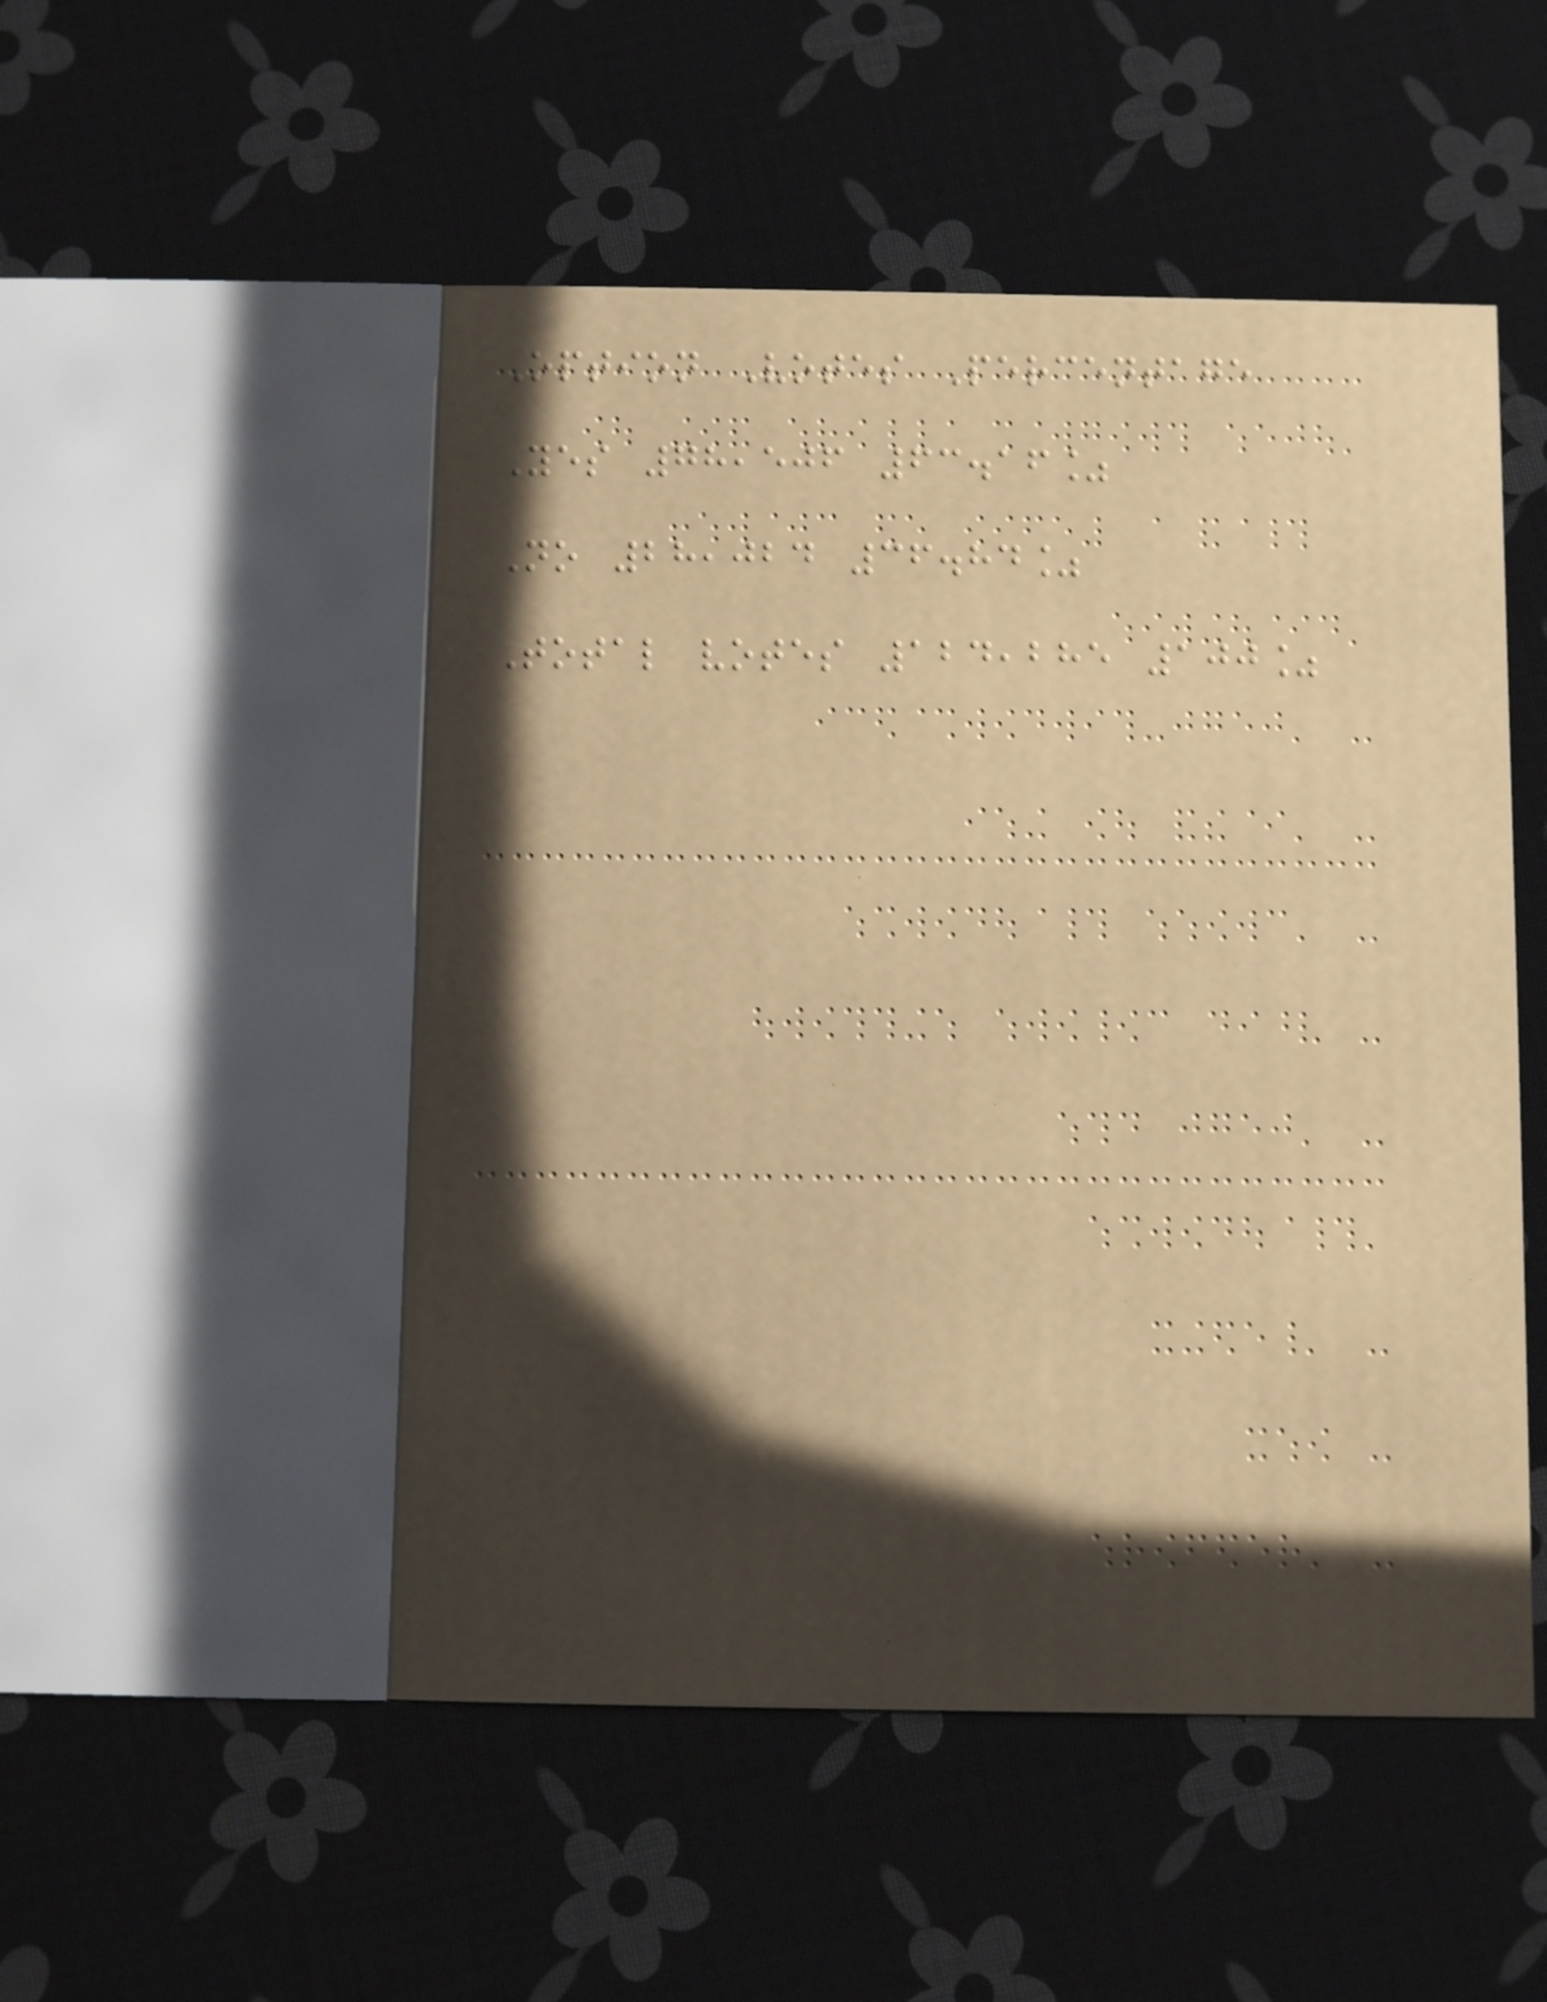Option Votes Percentage
Yes 78,506 63.16%
No 28,024 36.84%
Total votes 124,285 100%
